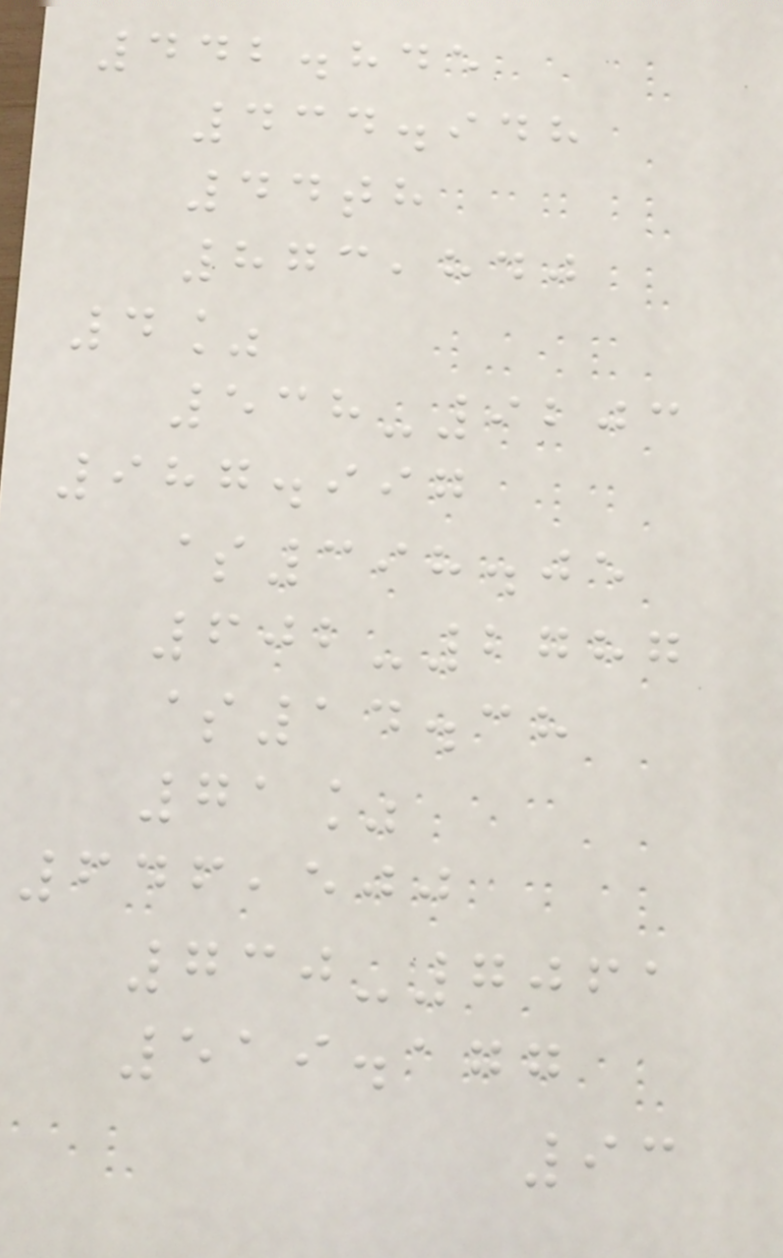442.845
434.948
44th
873,840
4%
538-9203
987.997
$398.05
602-2787
$14.38
71%
646,500
730-7061
519.177
93
